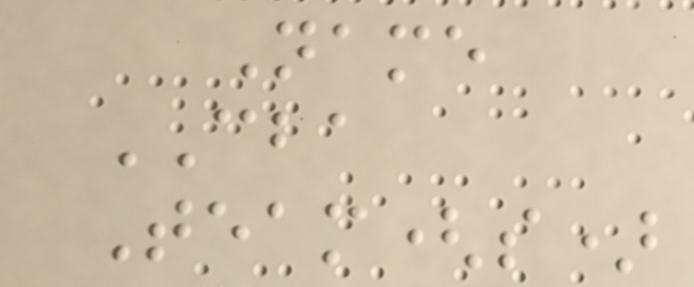Name
CBA
Team(s)
